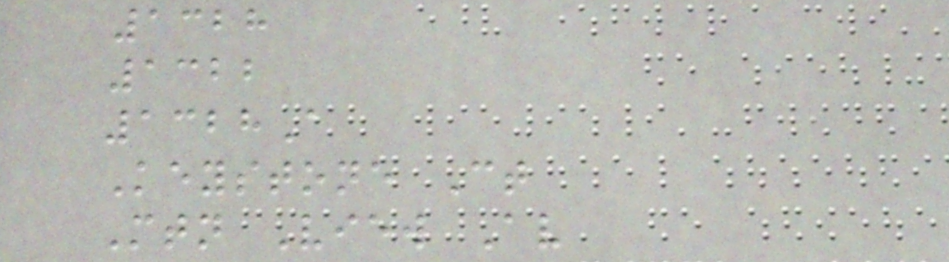1328
1322
1328A
Keystone Ct
Mtn View Av
